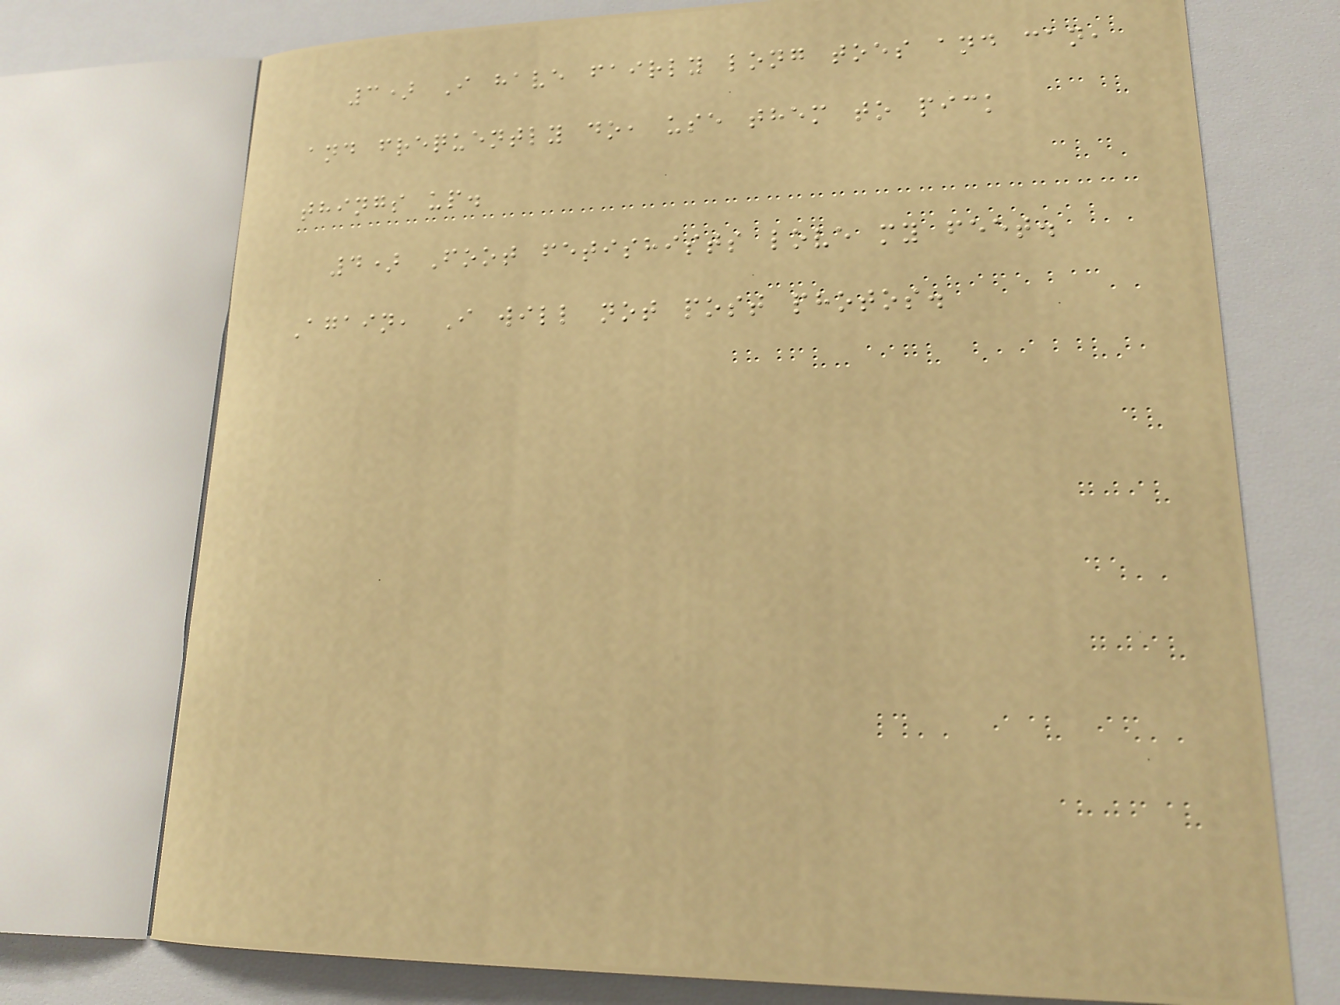3) I have fairly long toes and can,
and frequently do, use them to pick
things up.
4) Foot fetishists love my feet.
Again, I will not post photos.
